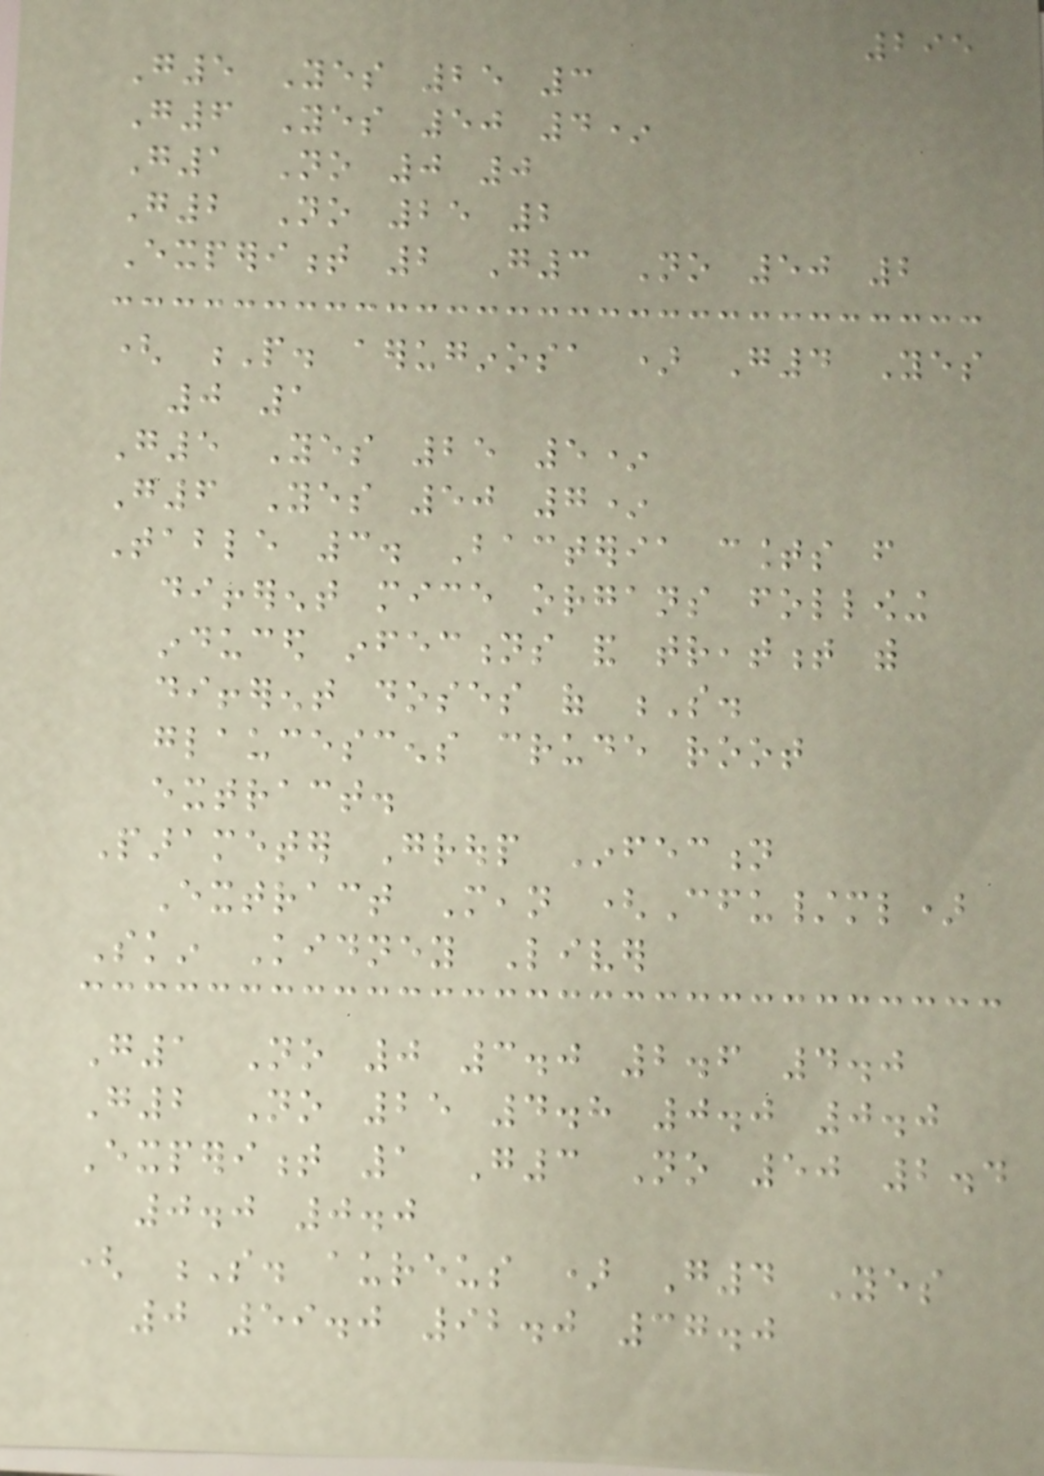295
G5 Yes 25 3
G6 Yes 50 4*
G1 No 0 0
G2 No 25 2
Experiment 2 G3 No 50 2
( P. aeruginosa ) G4 Yes
0 1
G5 Yes 25 5*
G6 Yes 50 7*
Table 3. Bacteria counts from
different mice organs following
induced infections and treatment with
different doses of S.
glaucescens crude root
extract.
Parameter Group Infection
Extract Mean (Cfu/ml)
Skin Kidney Liver
G1 No 0 3.0 2.6 4.0
G2 No 25 4.8 0.0 0.0
Experiment 1 G3 No 50 2.4
0.0 0.0
( S. aureus ) G4 Yes
0 59.0 92.0 37.0
